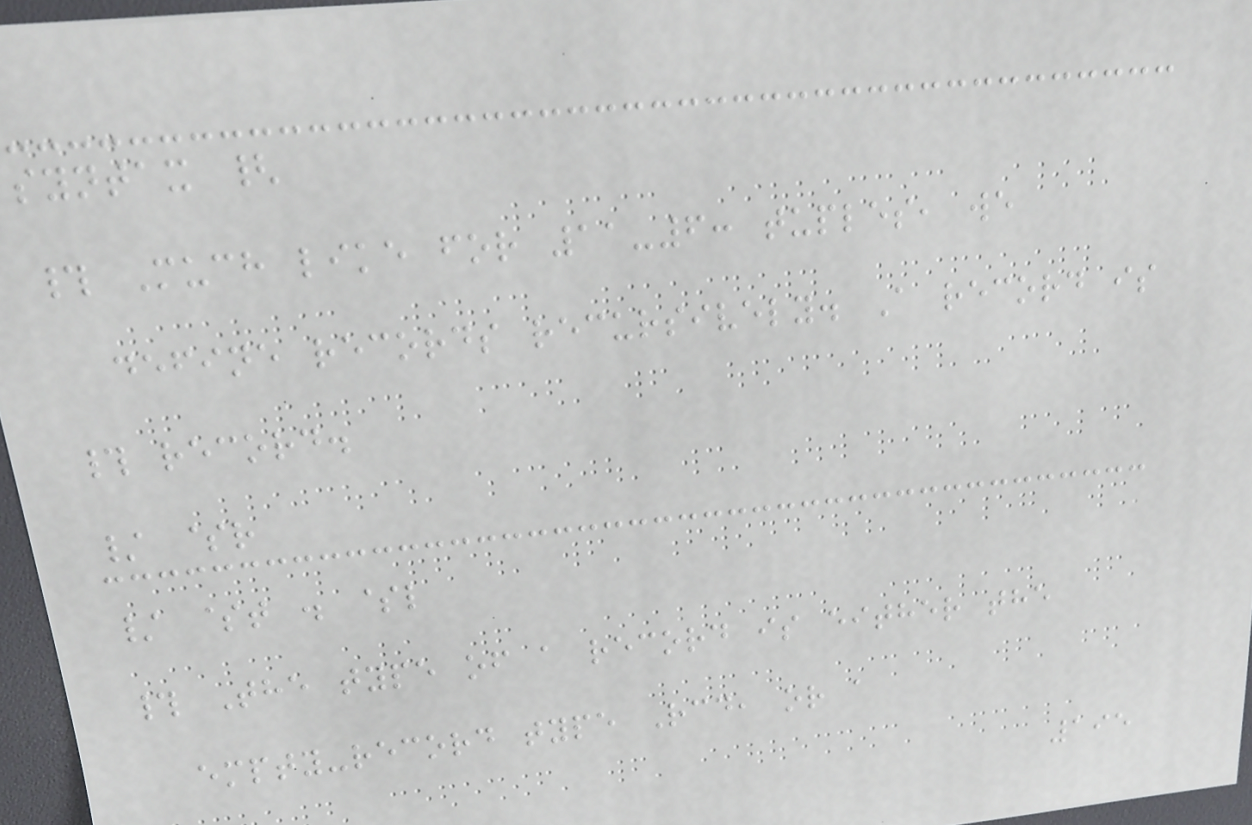syntax {
# Much like for 11-6: tuples, we
define records recursively. A record is
# record.
/ $r
/ $t . $l
# The type of a record is either the
empty-record type Rcd, or a
195
